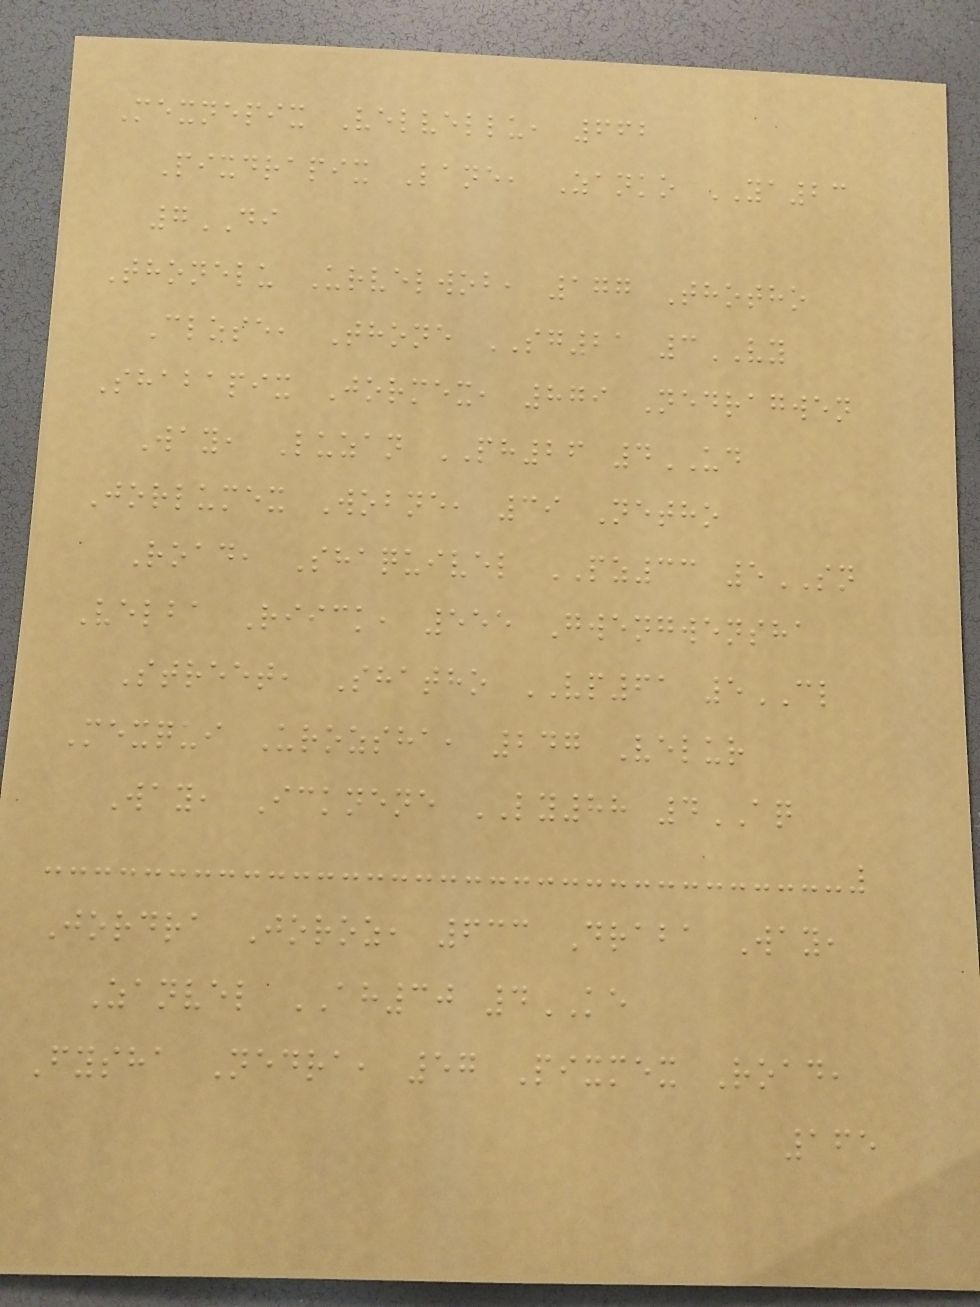Mexnepix Velvellu, 662
Pixdrapix Lane, Zanko YA23
7DI
Thonelu Urvelwob, 177 Thotho
Close, Thone SG21 3VY
Shabapix Jormex, 879 Nedragwen
Way, Luzan PH26 4UD
Jorlumex Wobne, 39 Netho
Road, Shaquivel PZ33 5SN
Velba Riick, 555 Gwengwensha
Street, Shatho VP61 5CL
Mexqui Urozsha, 247 Velur
Way, Icknene LY88 4AQ
Jordra Joroz, 633 Draba Way,
Zanvel AH30 4KE
Fysha Nedra, 57 Pixmex Road,
165
